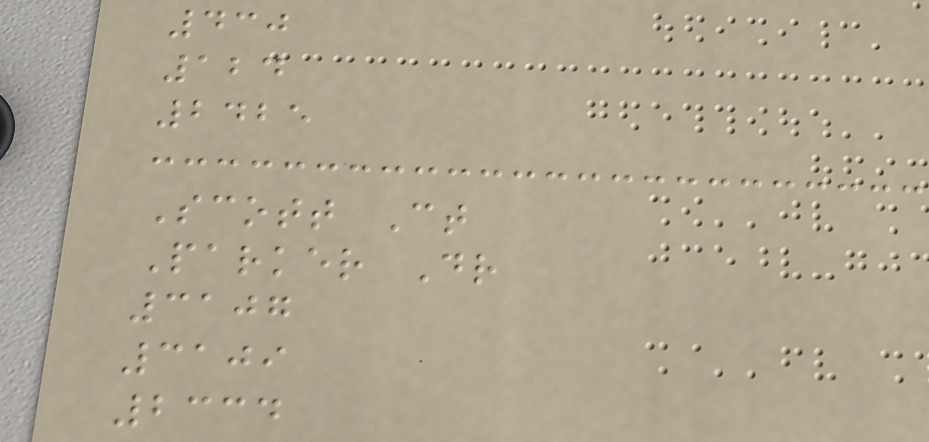430
124
2425
Scott Ct
Parker Dr
3107
3109
2334
